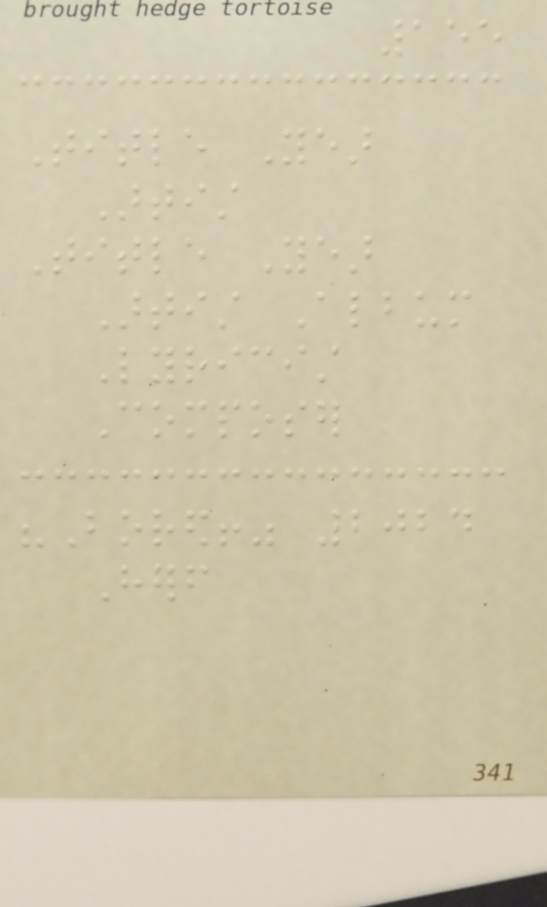155
Title Year
Artist
Title Year
Artist Album
Lyricist
Composer
"Bored!" 2024
Herself
